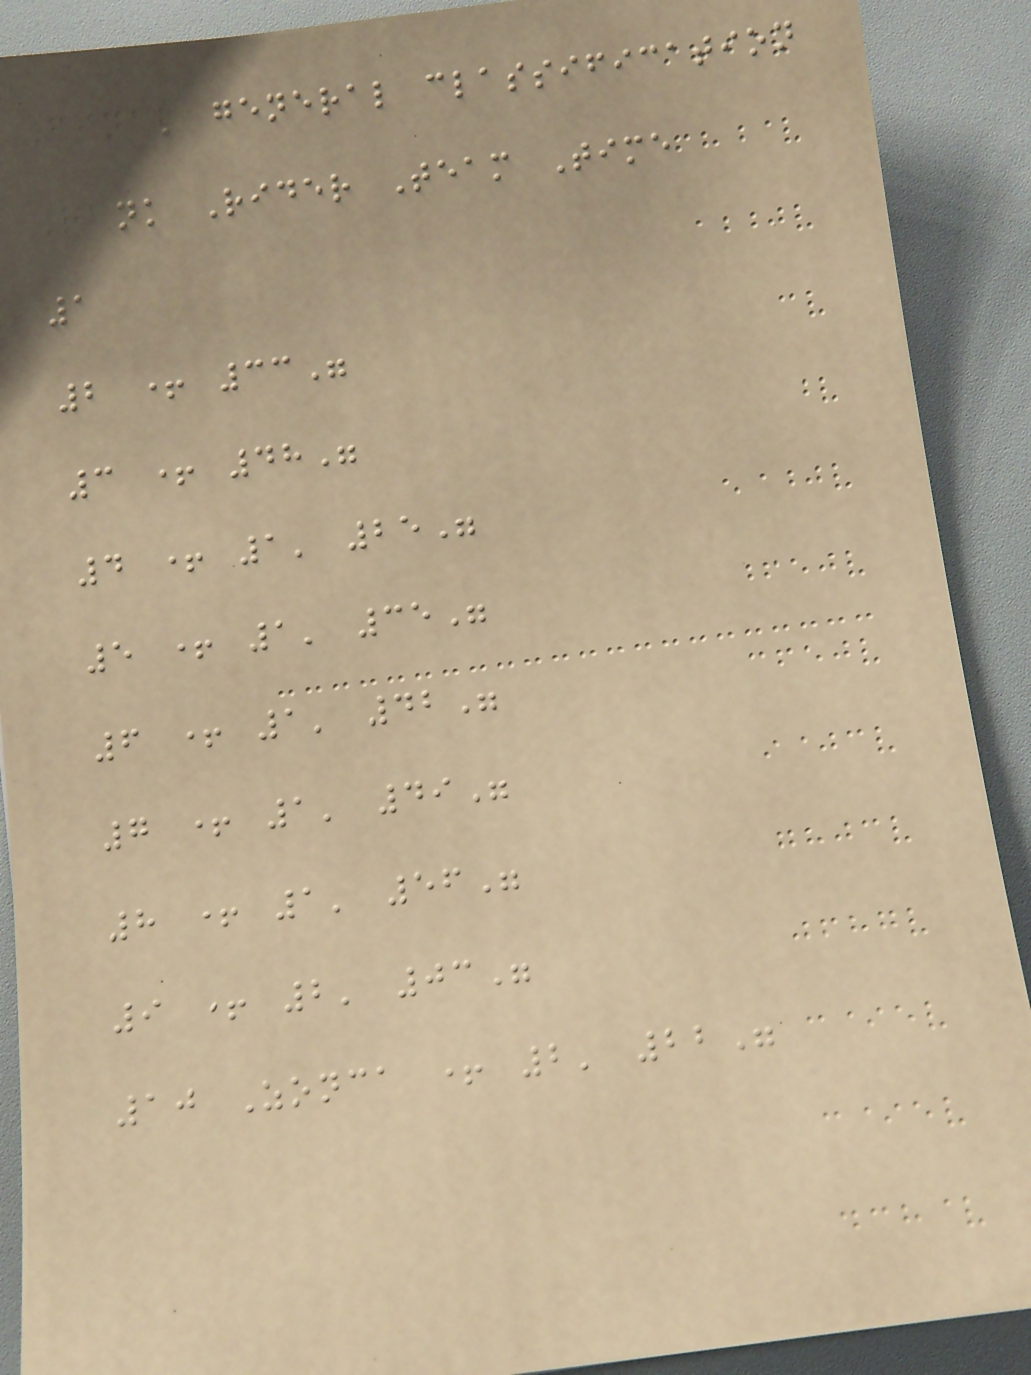Final general classification
Rank Rider Team Time
1
2 + 33"
3 + 48"
4 + 1' 25"
5 + 1' 35"
6 + 1' 42"
7 + 1' 49"
8 + 1' 56"
9 + 2' 03"
10 Zonca + 2' 22"
